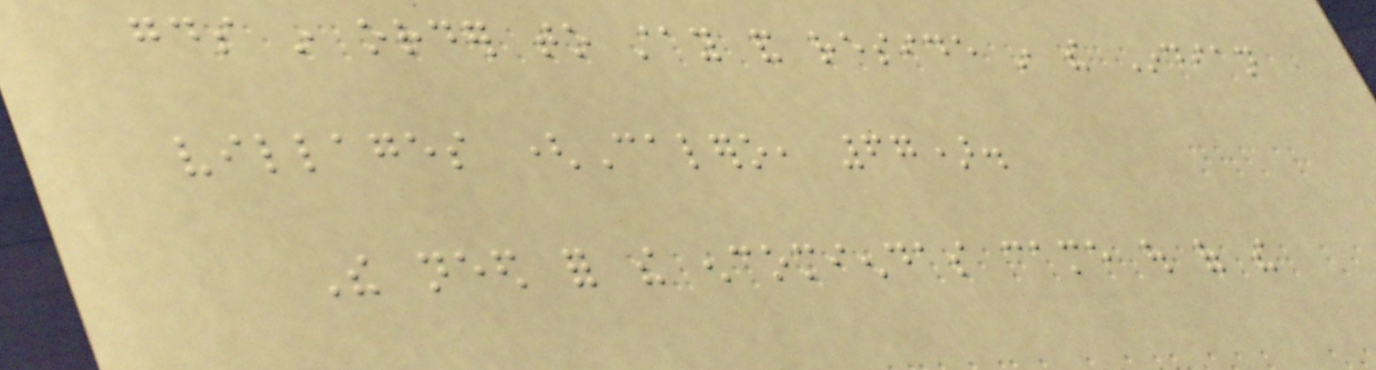goods in order to stay and reside in the Indian
villages (Calero, 67).
The need for the encomiendas came out of the
